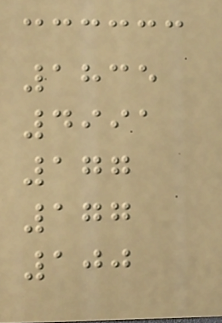1835
4991
177
177
100
